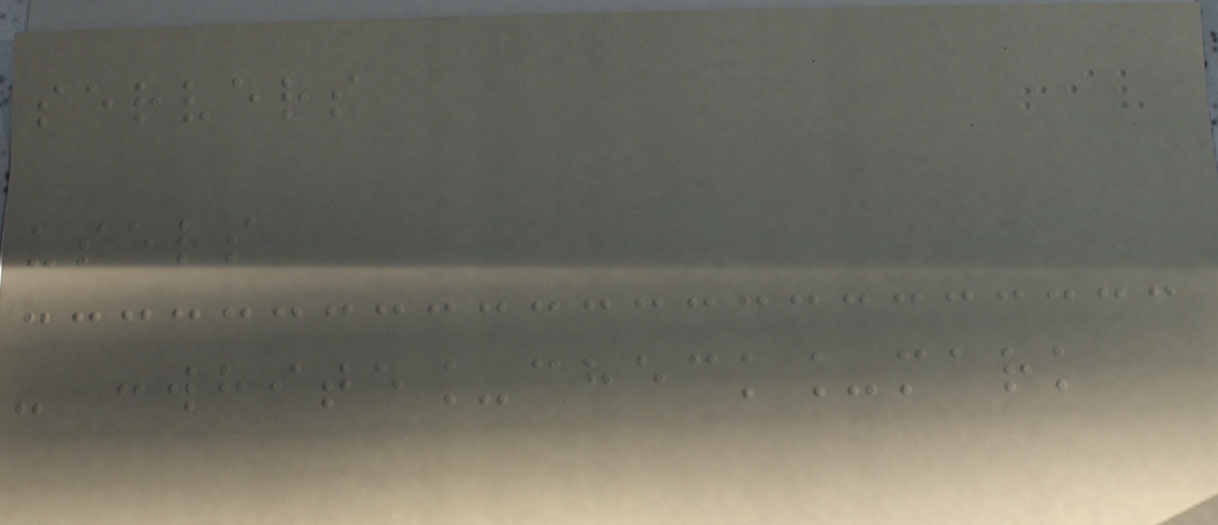servers
users
- :white_check_mark
